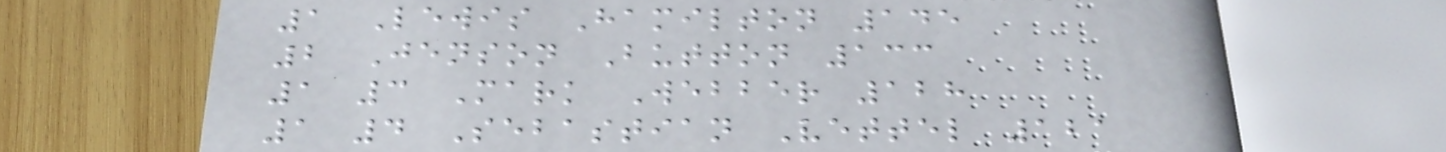1 Lewis Hamilton 145
2 Jenson Button 133
1 3 Mark Webber 128
1 4 Sebastian Vettel 121
